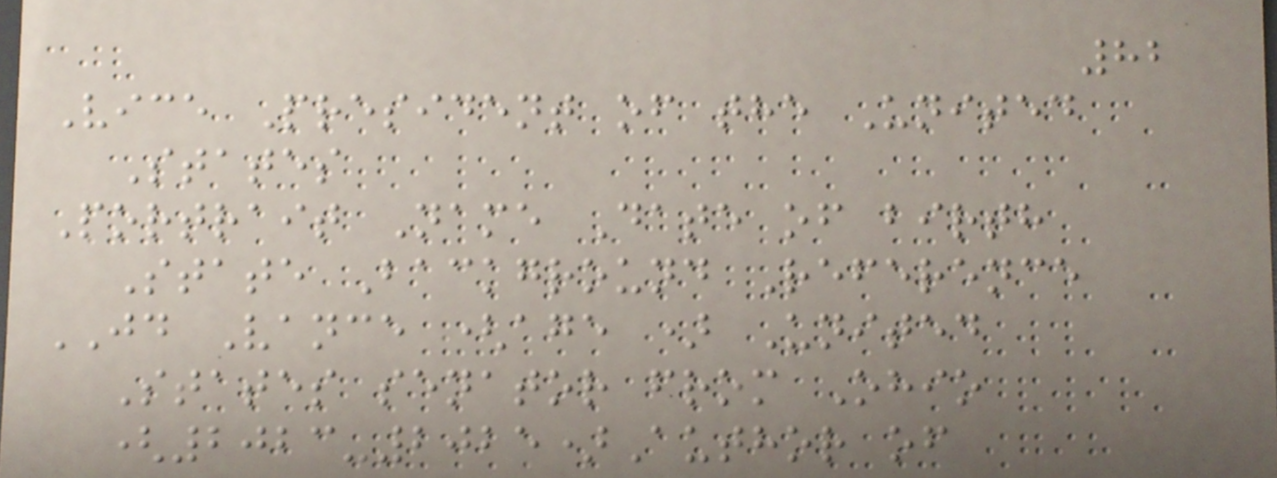82
Vice President of the United
States
Portrait Name Date of birth
State Background Reference
JD Vance (age ) United
States senator from Ohio
(2023-2025)Author of
